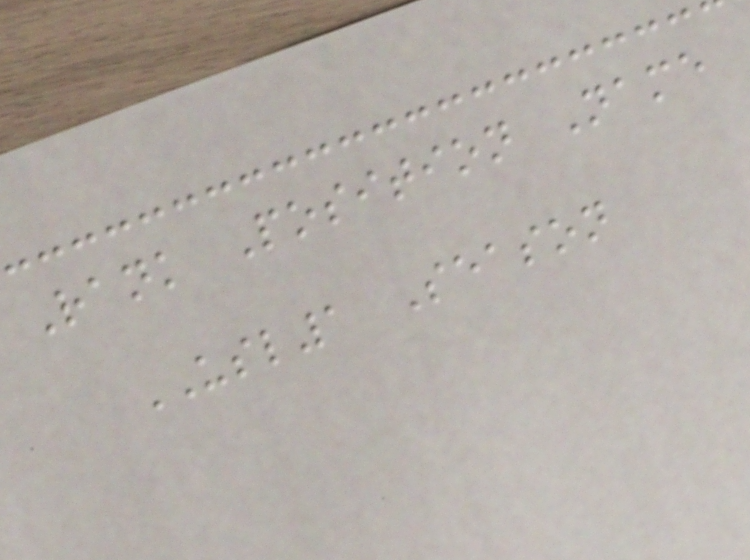Rank Position Name
USL1 Season
